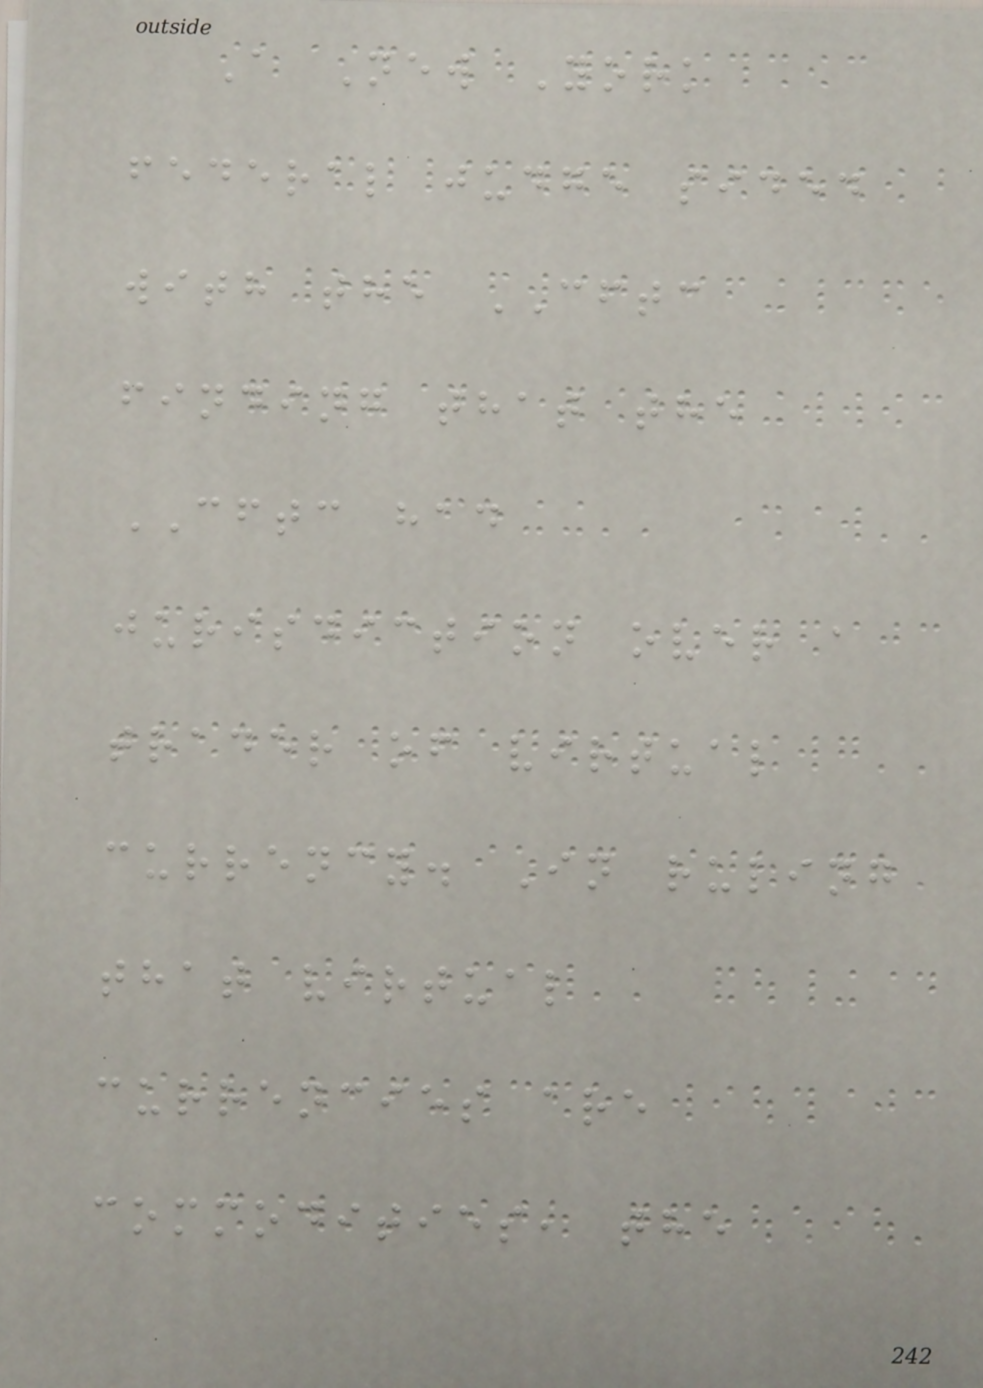A New York
federal judge sided
with the CFTC
finding that the
CFTC had
jurisdiction over a
trader of virtual
currency. In ruling
that virtual
currencies are
commodities, the
